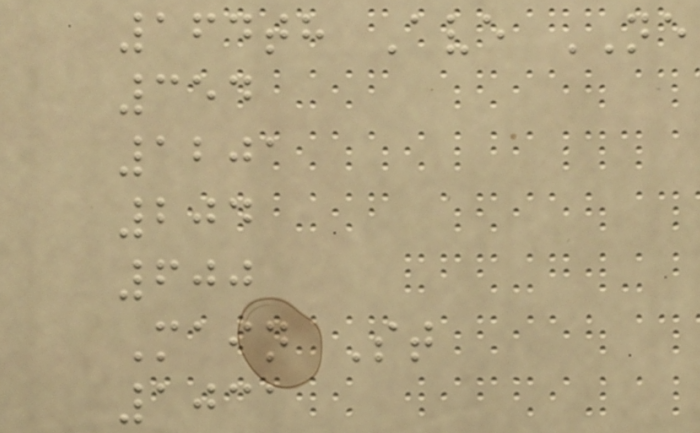164th Ave NE
354
1201
204
600
Main St
1031
